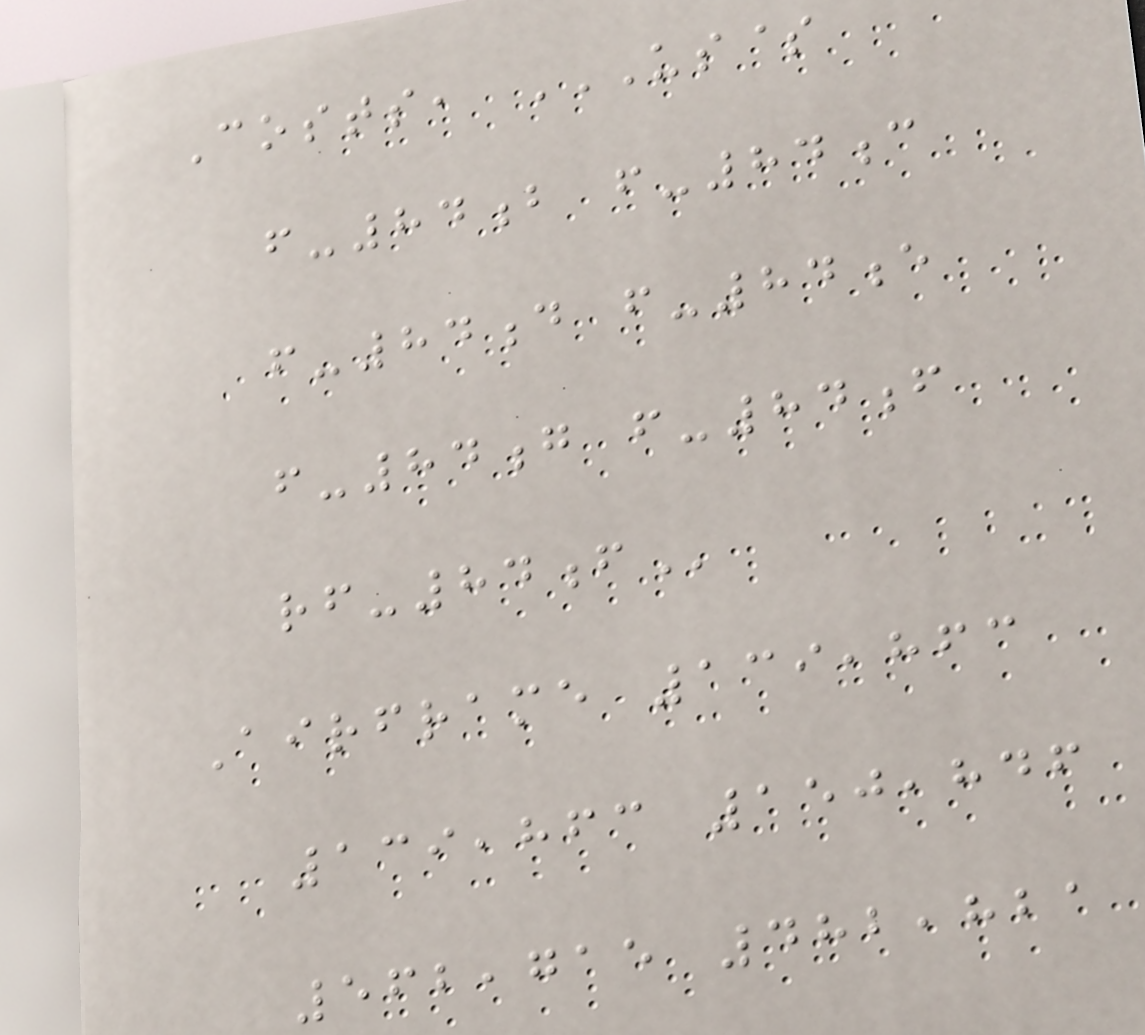Costs, US$
F-84B F-84C
F-84D F-84E
F-84G F-84F
RF-84F
Airframe 139,863
139,863 150,846
562,715 482,821
